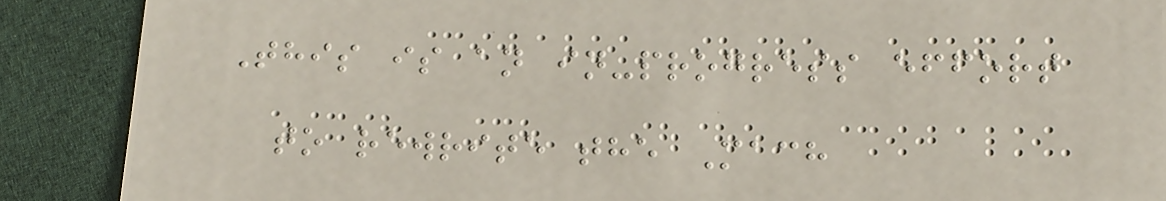This is an in-progress effort
to rewrite the Mach
